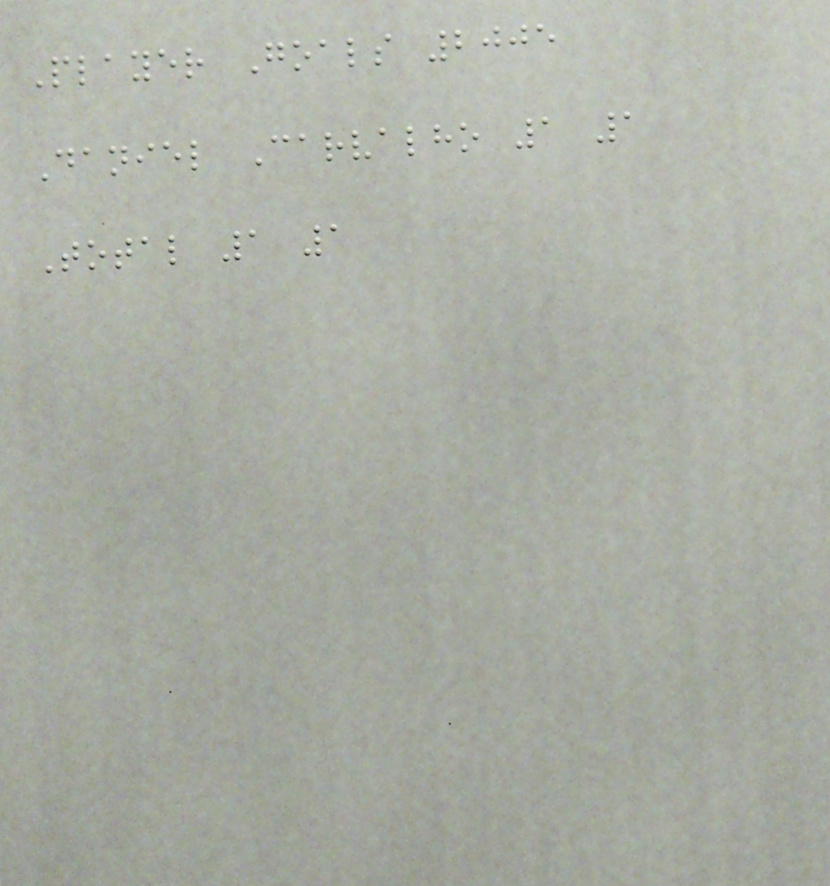Player Goals 2005
Daniel Carvalho 1 1
Total 1 1
